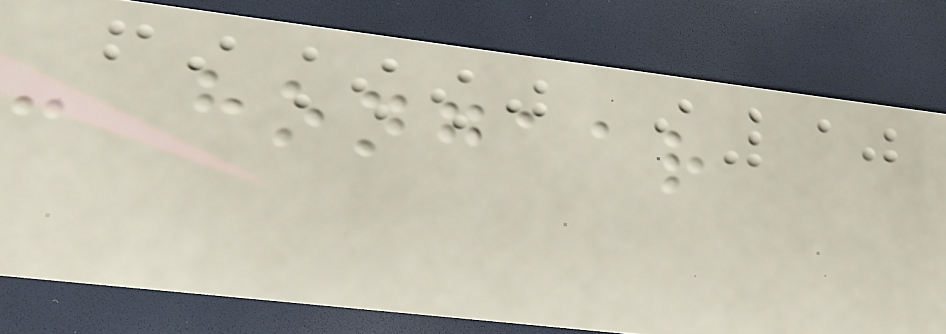- hongaar
